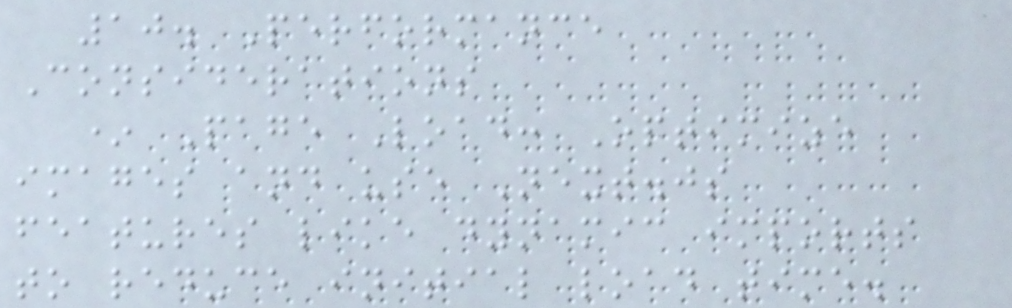10. Performance
Considerations
* Page Load: Optimize
images and use Next.js
features like dynamic imports
to reduce initial load time.
